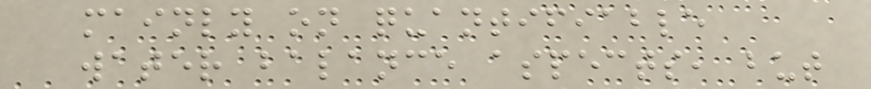mainly on quantifiable
water balance aspects, but
